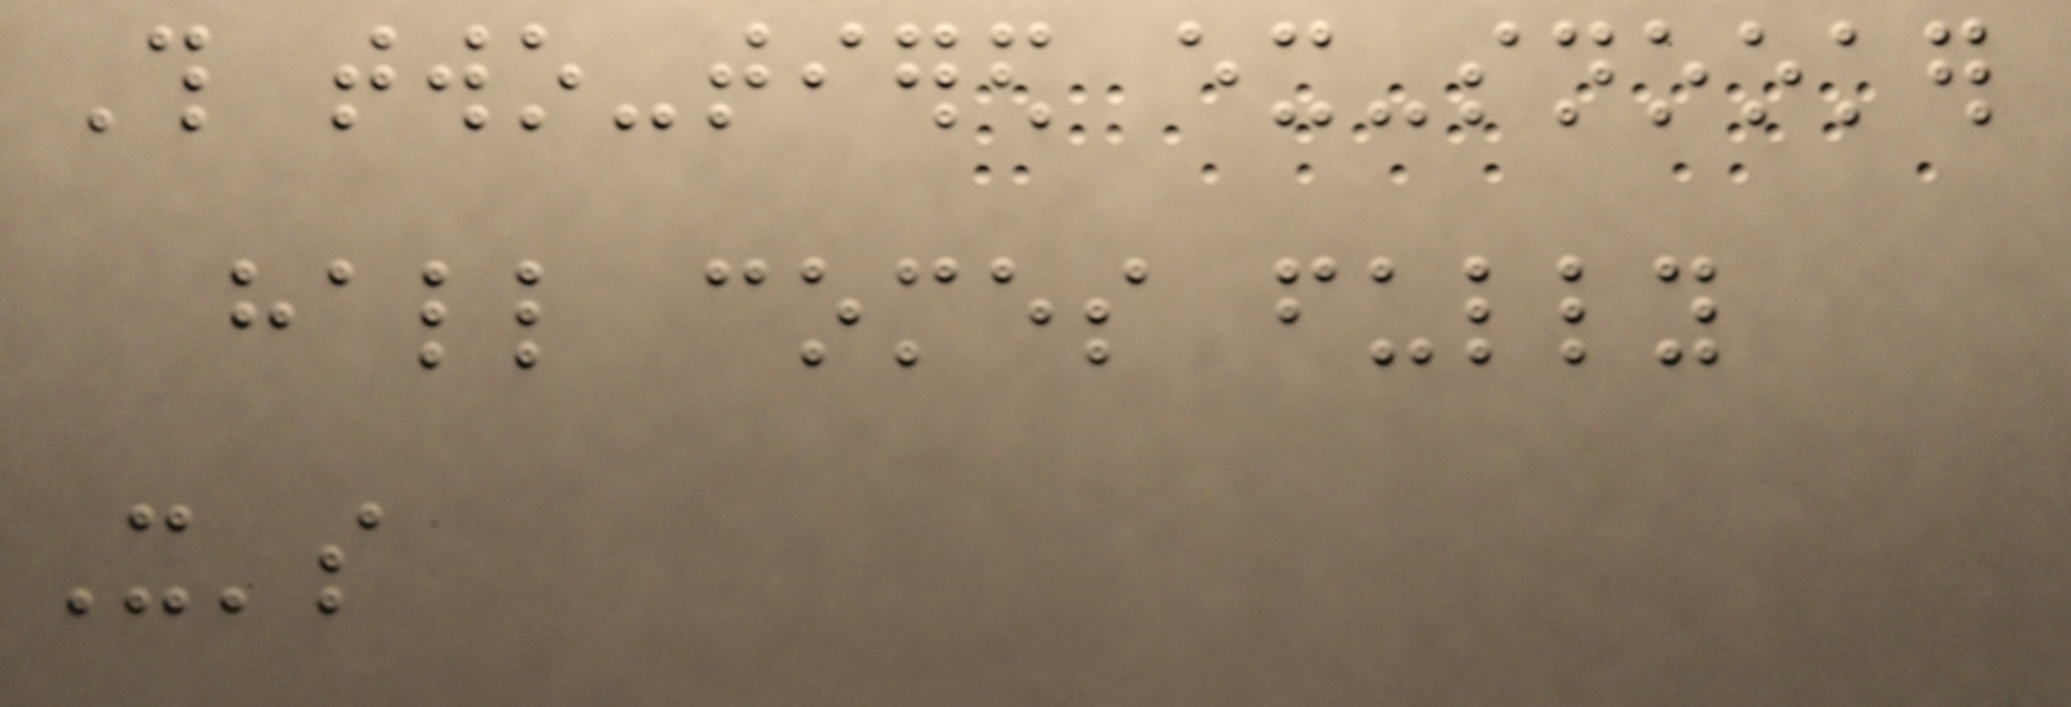This two-tiered ex-snooker
hall comes fully
It's
